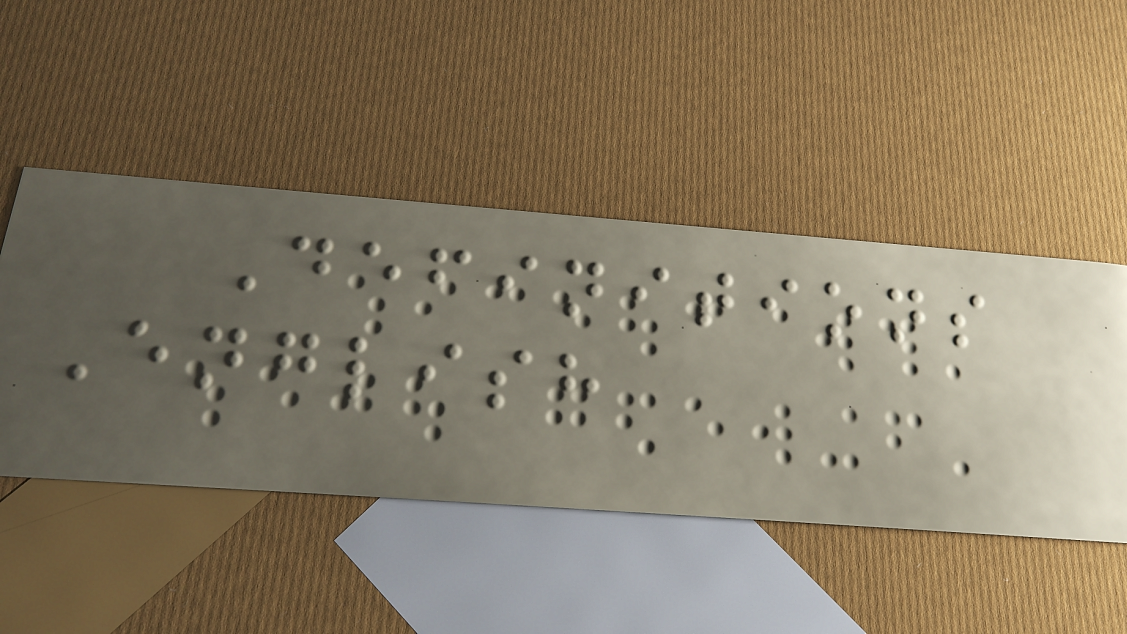Definitions
English
